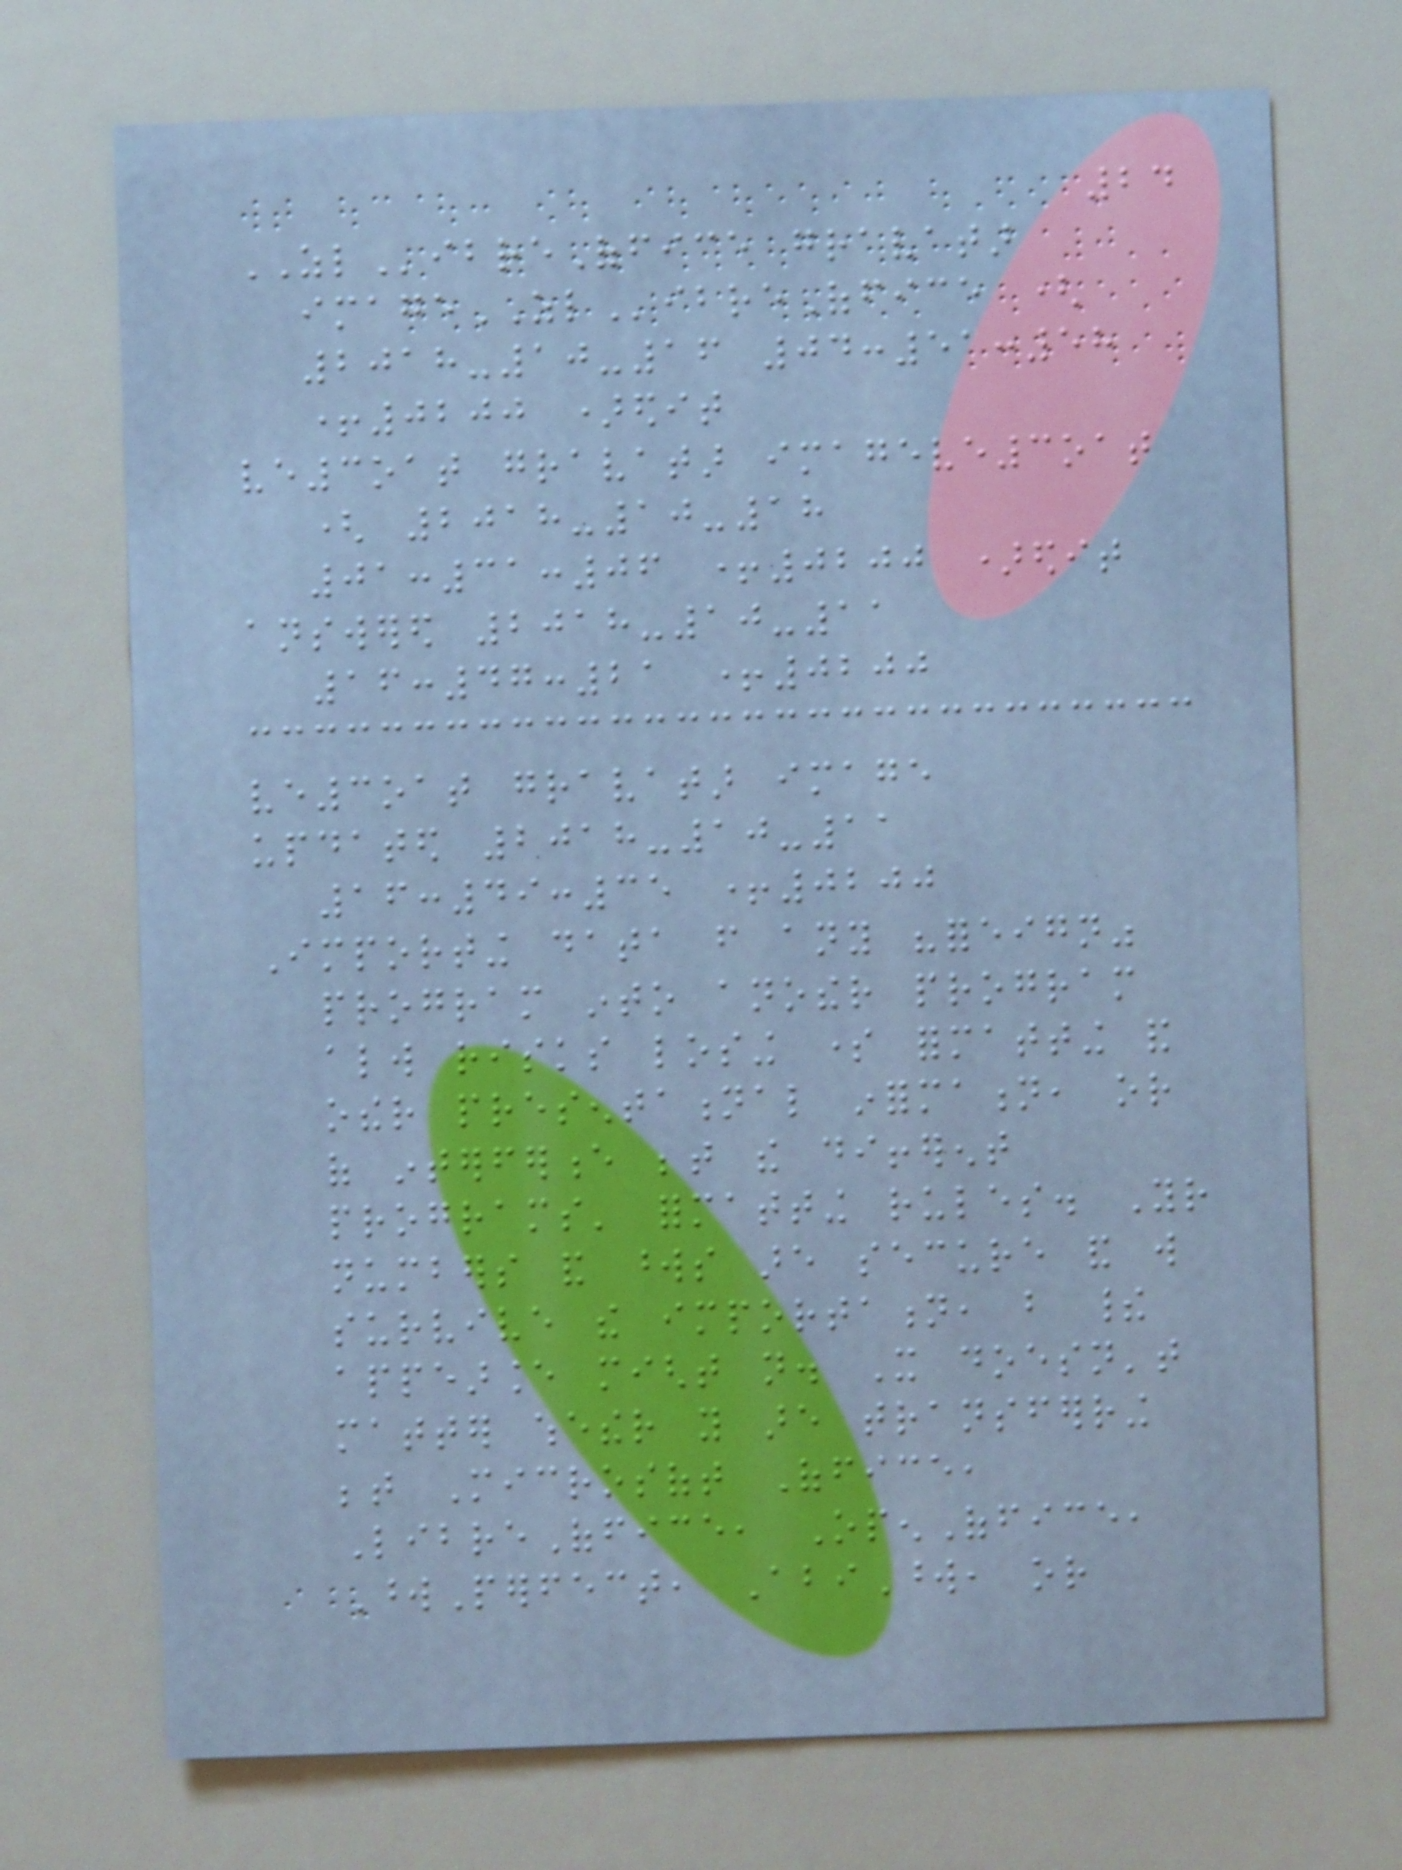24
ZLibreOffice gravatar
imageZLibreOffice (
2018-10-16 04:51:58
+0200 )edit
ve3oat gravatar imageve3oat
( 2018-10-18
01:31:06 +0200 )edit
answered 2018-10-11
16:47:21 +0200
ve3oat gravatar image
updated 2018-10-11
16:49:35 +0200
Importing data from any "foreign"
program into another program
always risks losing some formatting and
other presentational information, or
of interference between the different
programs' formatting rules. Your
numbers and words are secure and will
survive the importation, but their
appearance might not. It doesn't
matter whether you are transferring
between Microsoft Office,
LibreOffice, OpenOffice,
WordPerfect, AbiWord, or
